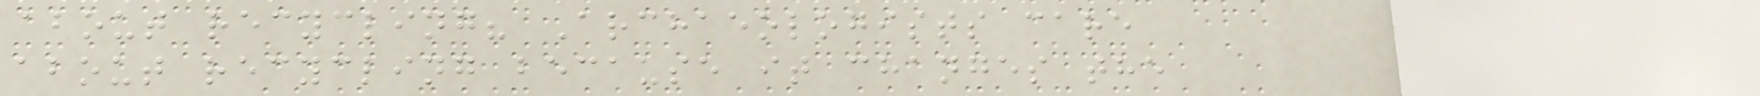about recycling? Archaeologists care
about recycling because it changes the
